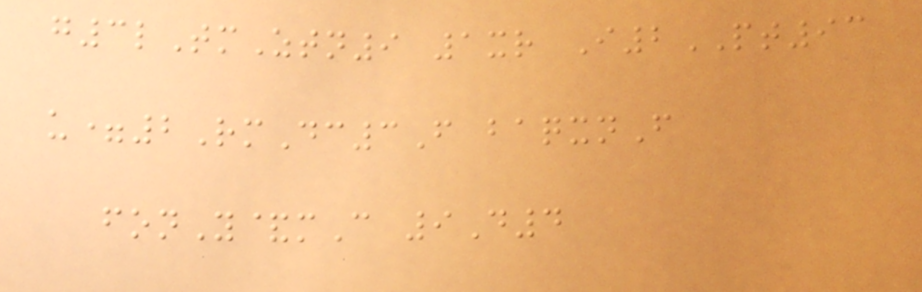g3lTmZtn9 1xr I2PT93
u=2RmDc3F baqxnF
fonY&mC 9D4
